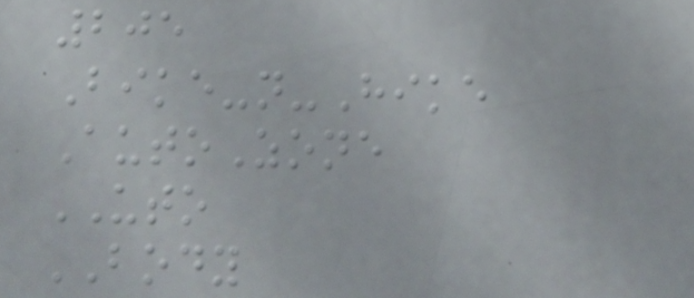205
Bike-n-Hike
AutoZone
UTO
BODY
